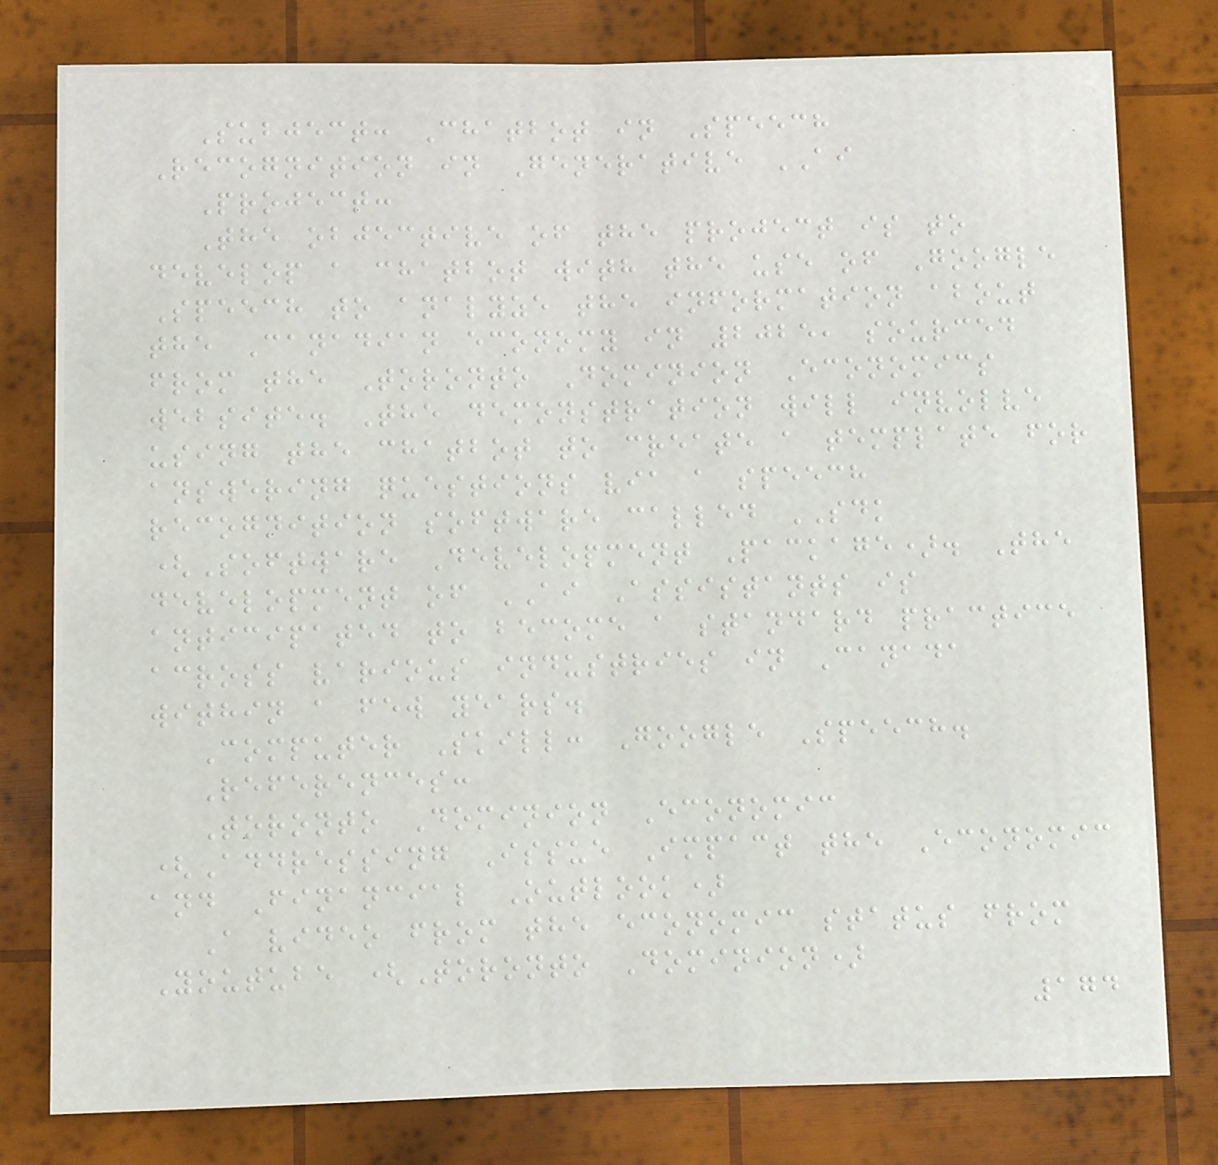Subject: Chatbot in Speech
Recognition in Generative AI
Project:
The objective of the project is to
develop a chatbot with the use of Google
Speech to analyze the information about
the Canadian economy in 2025, sourced
from the Toronto Dominion Economics
website. The demonstration will involve
using the chatbot to create a template for
answering questions via a speech
recognition software called SDK
(Software Development Package). The
development of AI Assistants is
anticipated to become a standard practice
across various industries in Canada
within a few years.
Computer Skill: Google Speech.
References:
Toronto Dominion Economic
(Addressing Issue Impact the Economic
and Financial Outlook)
A video from the economic status from
Youtube (Toronto Dominion)
174
